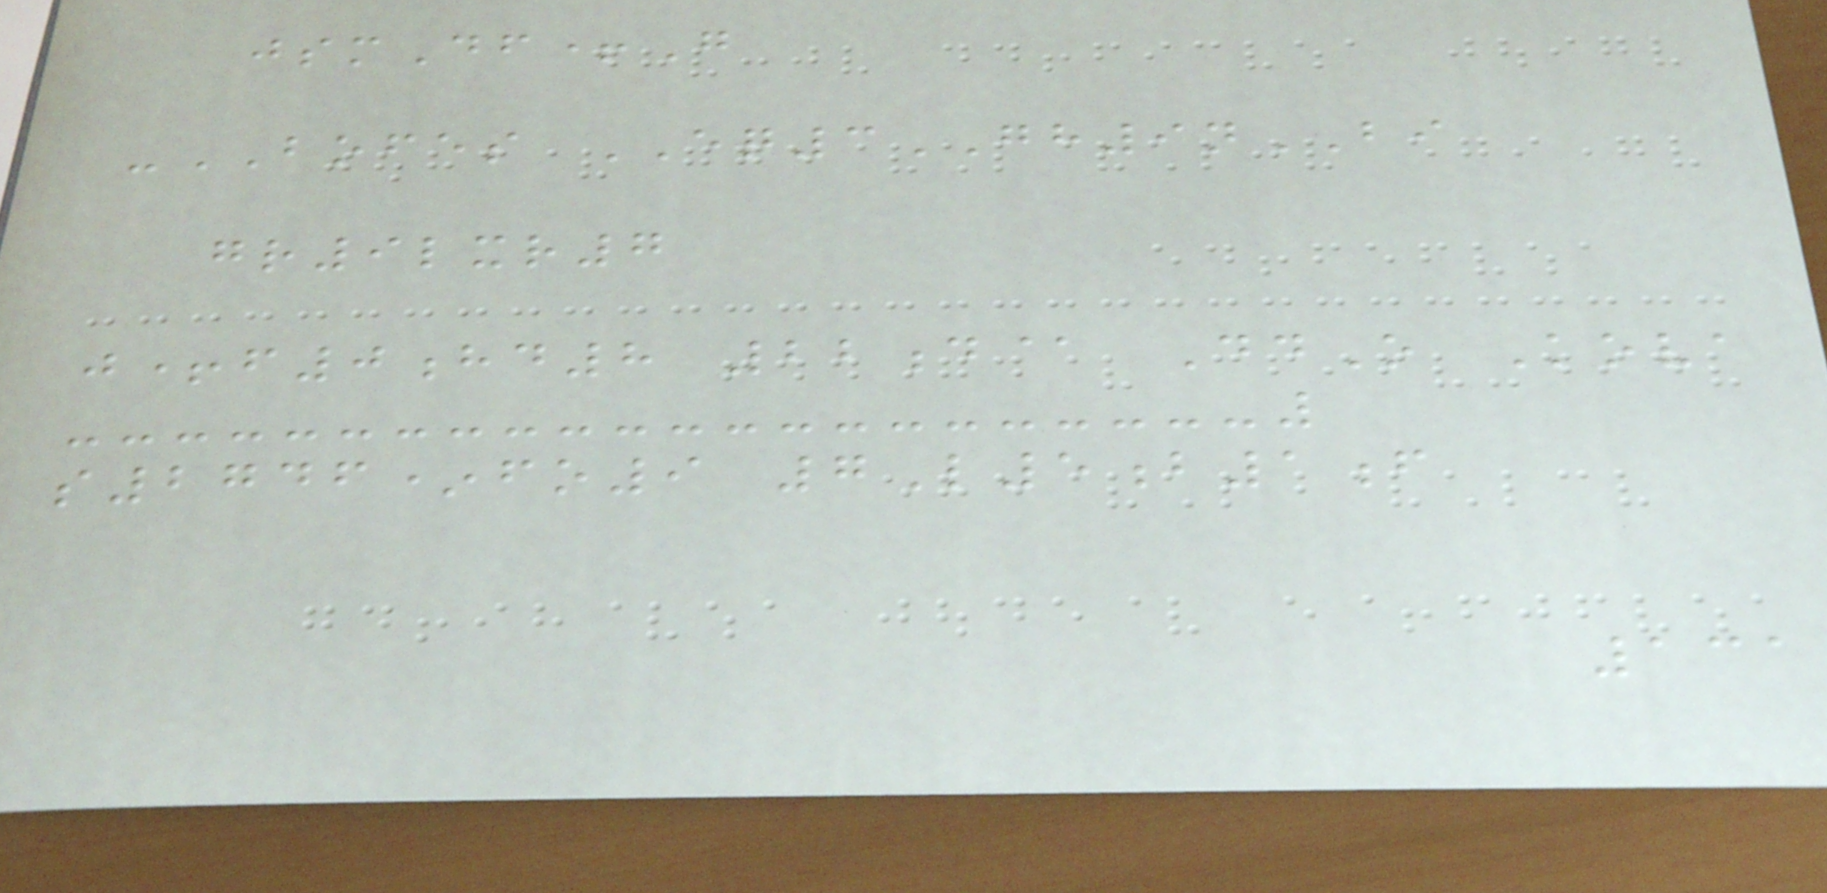jsmDf+G
-BOFES EQ3GH9nBI
gr9lxr7
j+f0hd8 22d@ DdO Kova
s2746*fo9 7L5b1f
131
